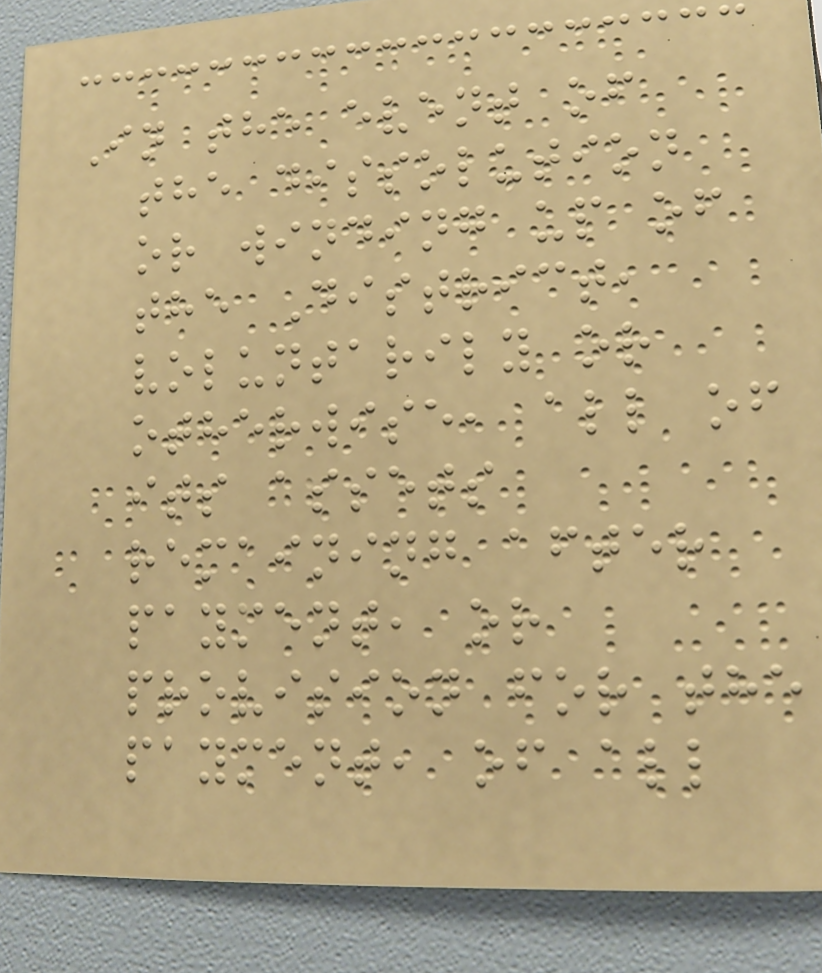In the event of
the dissolution
or winding up of
the District,
voluntarily or
otherwise, all of
its assets
remaining after
payment, or
provision for the
payment, of all
